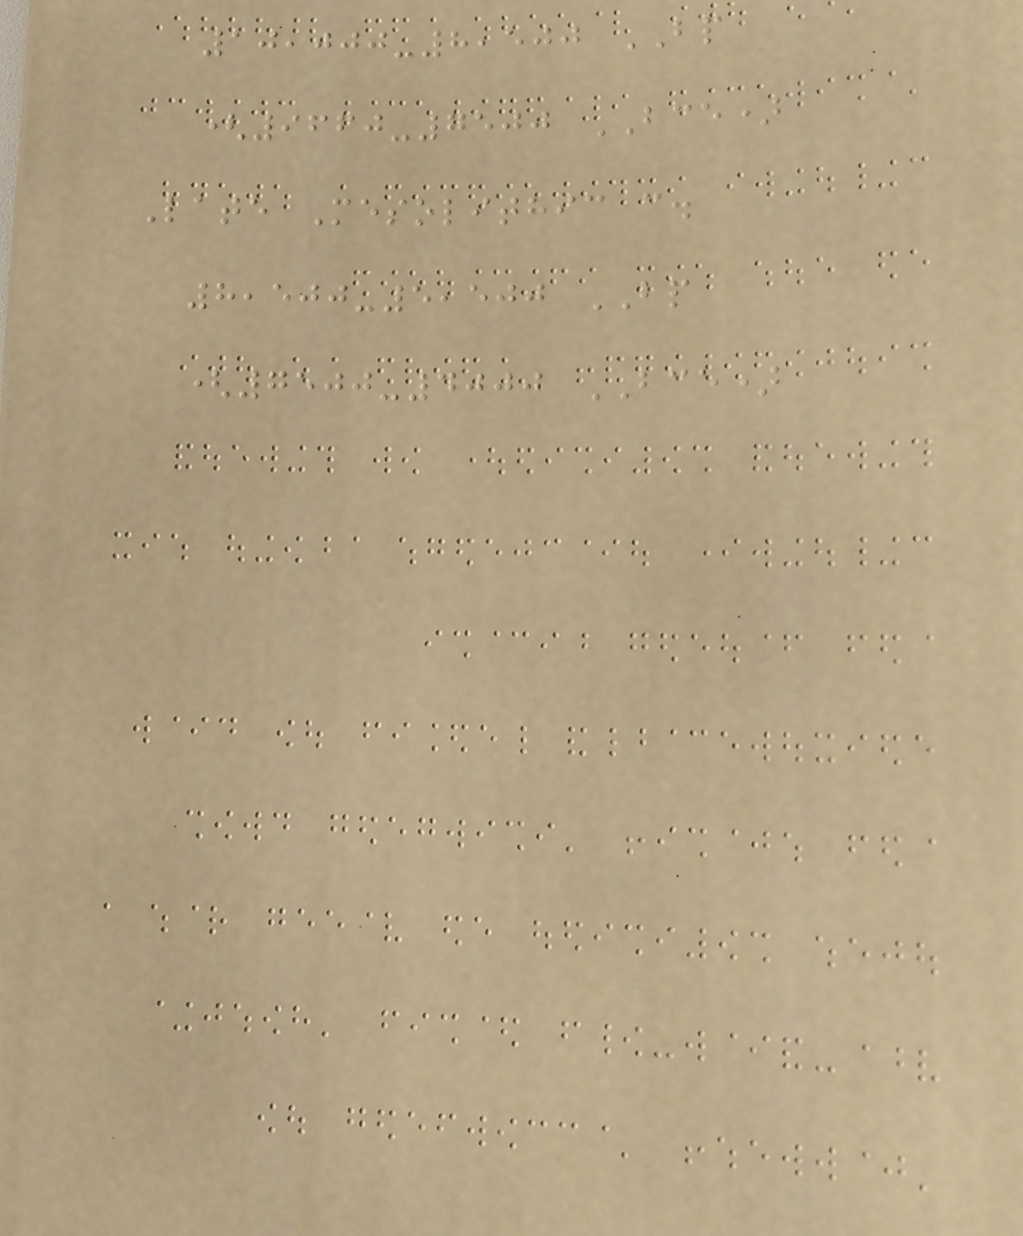10,000-8,500 BP
(9660-7500 BCE)
Late Mesolithic c.
8,500-5,500 BP
(7500-4000 BCE)
